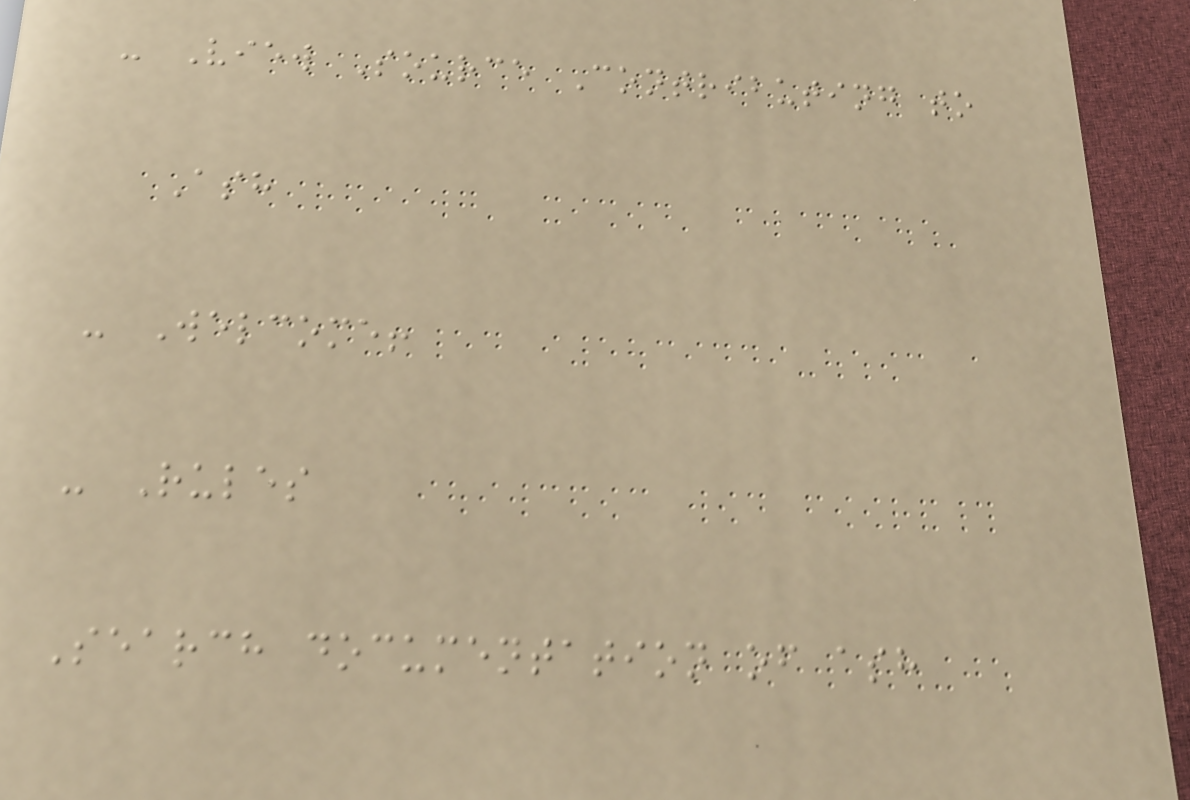- View Source Contributing to
Ash
- Welcome!
- Rules
Search documentation of ash
